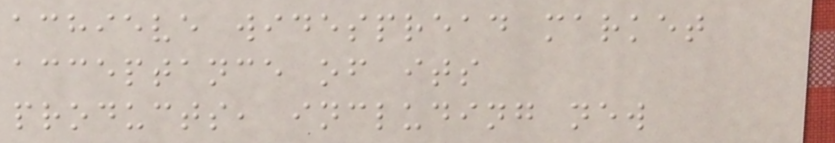achieve widespread market
acceptance of its
products, including new
